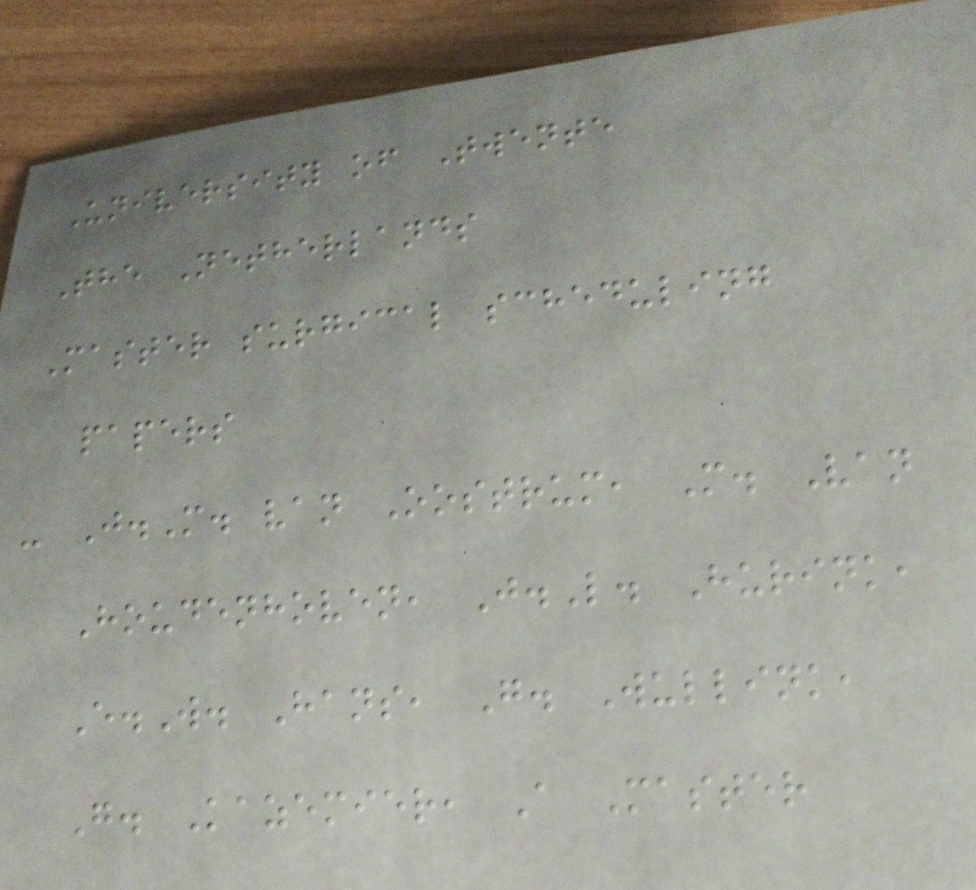University of Twente
The Netherlands
Master surgical scheduling
papers
- J.M. van Oostrum, M. Van
Houdenhoven, J.L. Hurink,
E.W. Hans, G. Wullink,
G. Kazemier, A Master
